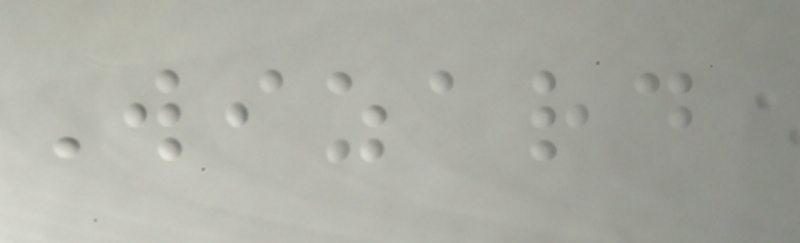Wizard
